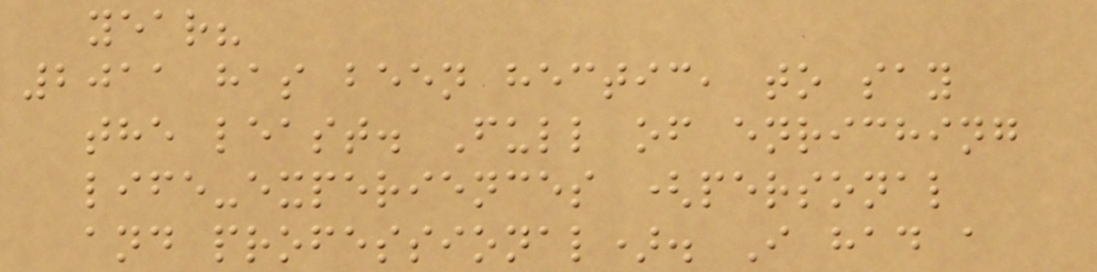year?
2011 has been hectic, to say
the least. Full of enriching
life-experiences (personal
and professional). I had a
